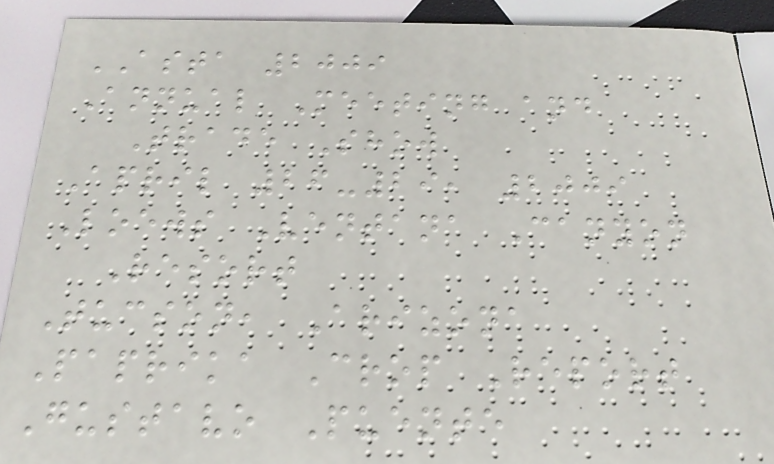ASTA 2009
Annual Meeting and
Trade Show
April 26-29, 2009
Loews Ventana Canyon
Resort
Tucson, Arizona
Paprika Crop Report
Gustavo Puente
